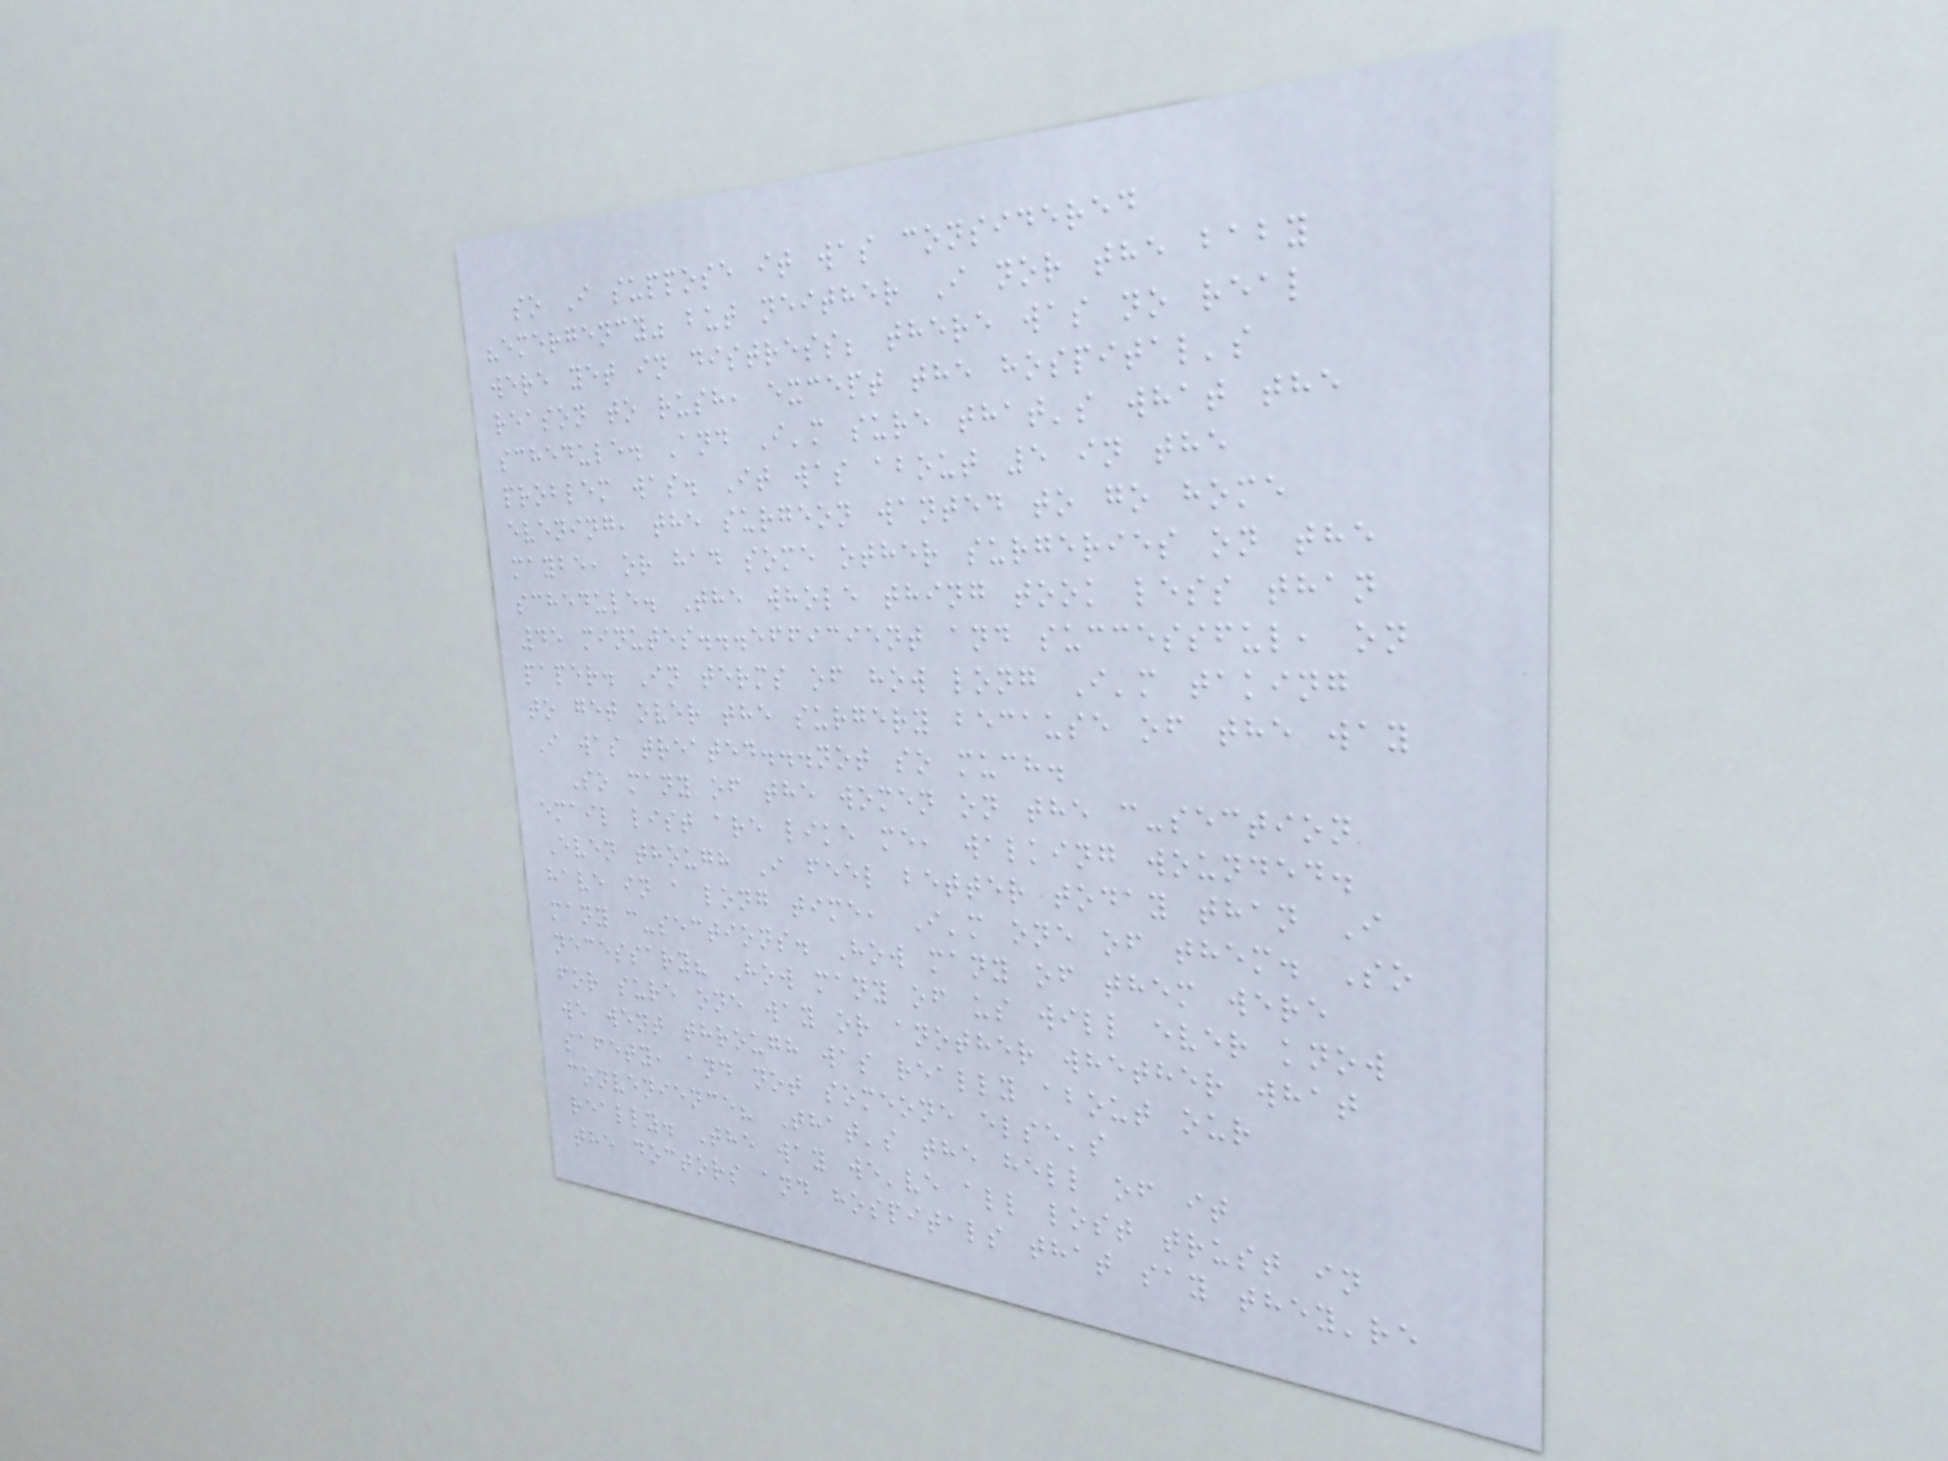so I suppose it was considered
"emergency" but neither I nor the baby
were yet in distress; there was no real
reason to rush, except the hospital's
schedule. And I'm sure that's what the
problem was. It was about 5 in the
evening, the surgeon wanted to go home
maybe, or had some other surgeries on the
schedule. The whole thing took less than
45 minutes...efficient and successful, on
paper. In terms of how long I'm taking
to get over the surgery because of the way
I was treated...not so much.
So many of the women on the c-section
email list are like me, walking wounded.
Even though I feel better today than I
have in a long time, I'm one of them. So
many c-sections. How many of them were
necessary? How many of us will ever know
for sure one way or another whether what
we went through was really about our
safety, and not someone else's
convenience? That's the hell of it
really. The way we've all lost trust in
the doctors and hospitals that say they're
